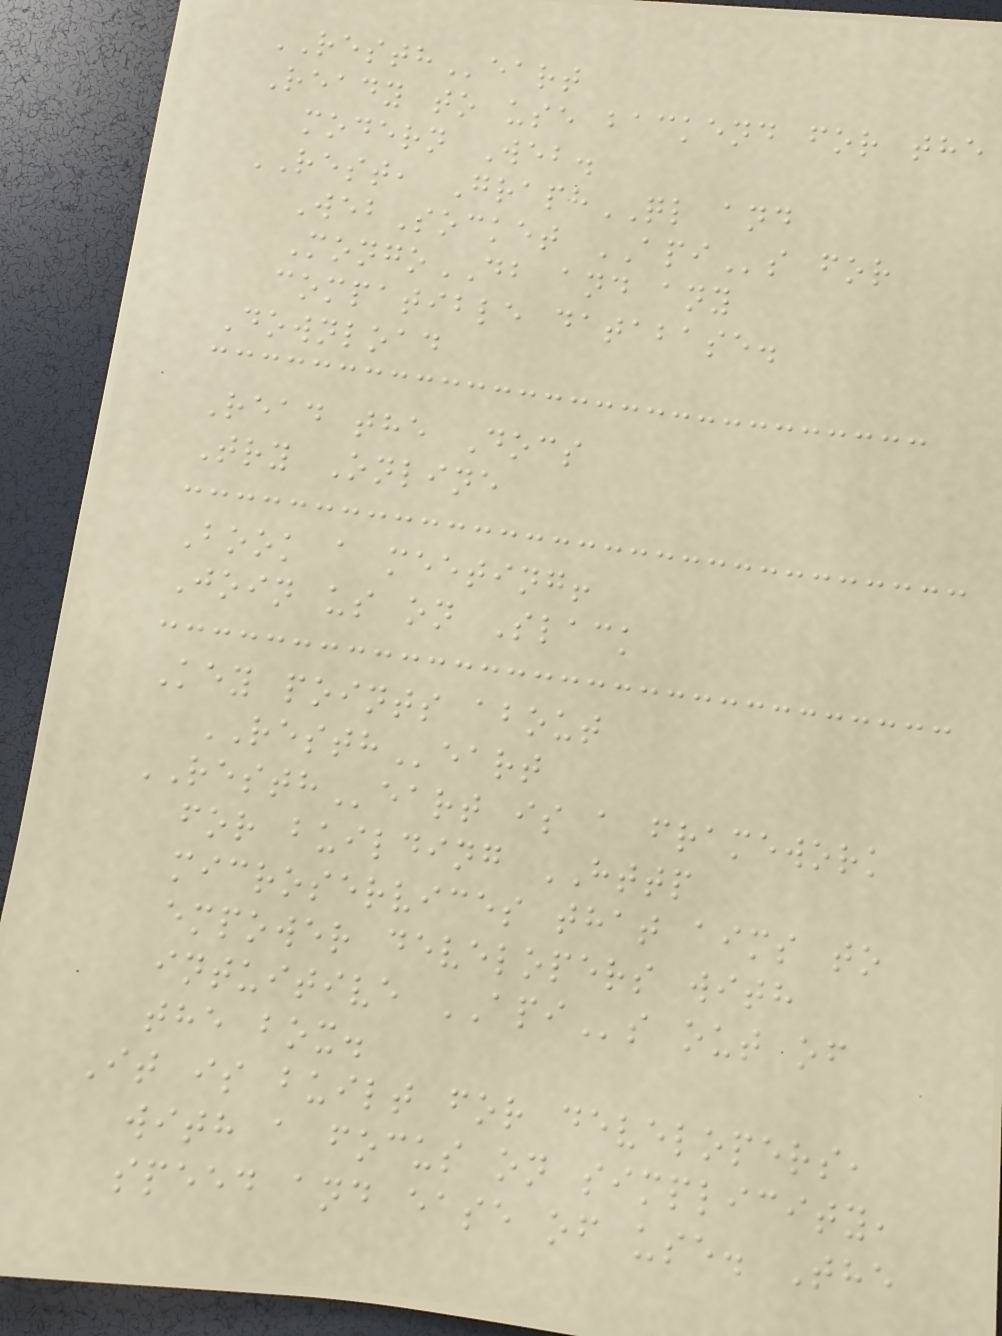RESTHeart
Ready to use backend for the
modern Web.
REST, GraphQL and
WebSocket APIs for
MongoDB and any
compatible database.
Download
Read the Docs
Try Online
Book a meeting!
Join us on Slack
Key points about
RESTHeart
RESTHeart is a framework
for building HTTP
microservices that aims to
empower developers with
intuitive APIs out of
the box.
It is built for developers,
with a focus on simplicity,
speed and ease of use. The
